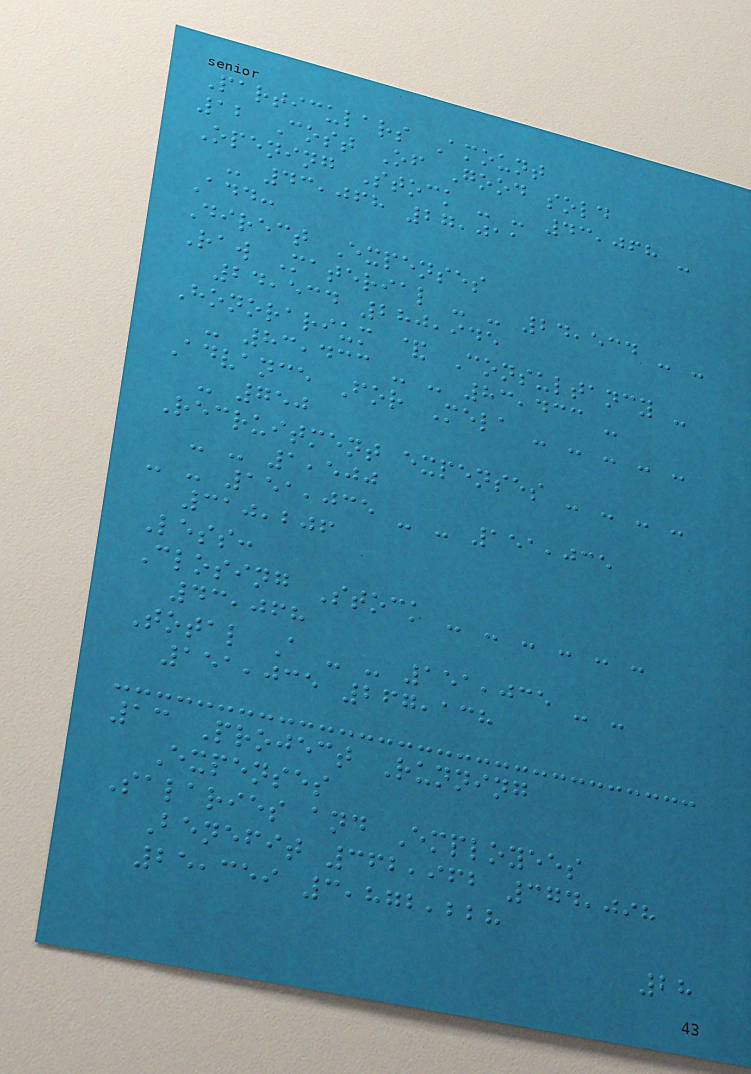Particulars Amount
12 Cost Of Good sold
Opening Stock - - 43,068 -
- 43,068 27,011
Add:
Direct Expenses
Raw Material - - 24,534 - -
24,534 280,945
Honorarium & Consultancy -
- 83,433 - - 83,433 -
Advance For Mela - - - - -
- 750
Recruitment expenses - - - -
- - 1,500
- - 151,035 - - 151,035
310,206
Less:
Closing Stock - - - - - -
43,068
Total A - - 151,035 - -
151,035 267,138
13 Project Running
Expenses
Salaries and Employees
Benefit 362,962 374,098
25,359 3,872,228
28
